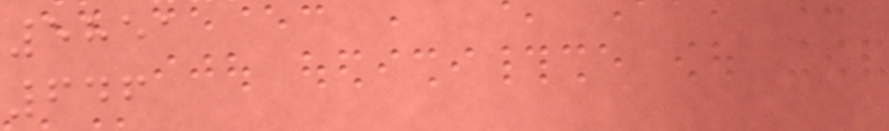5851
646
